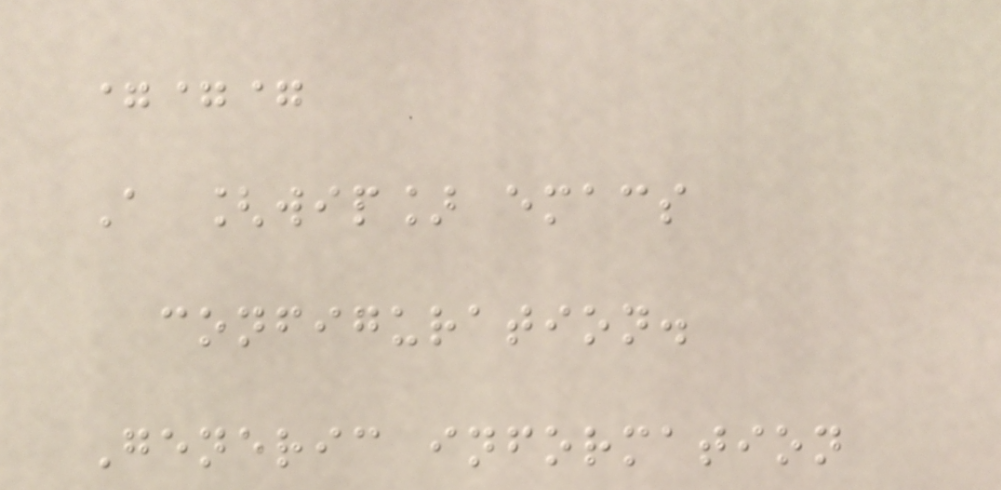===
A [wip] emacs
configuration.
Generic information
